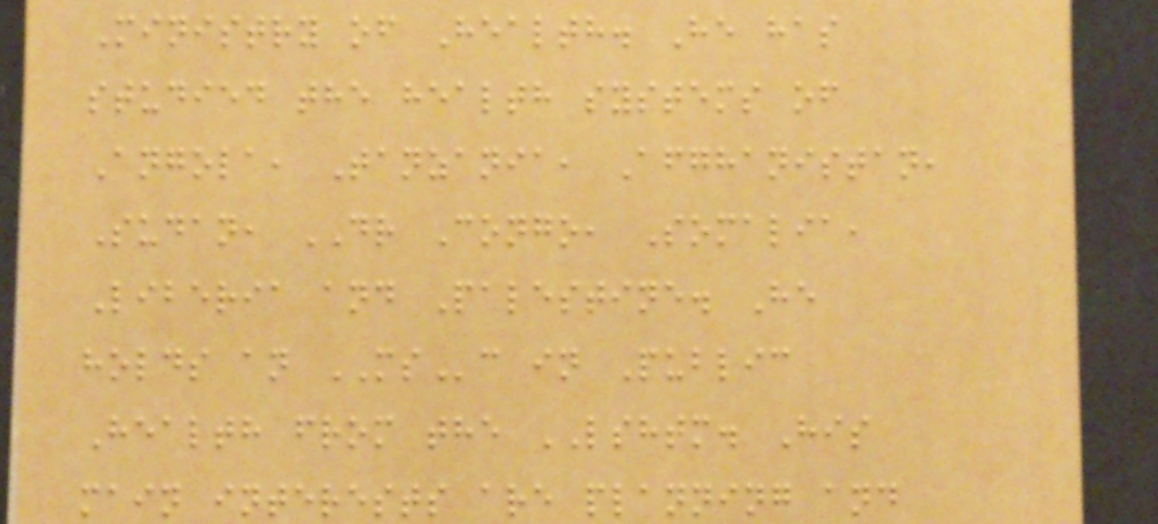Ministry of Health. He has
studied the health systems of
Angola, Tanzania, Afghanistan,
Sudan, DR Congo, Somalia,
Liberia and Palestine. He
holds an MSc in Public
Health from the LSHTM. His
main interests are planning and
